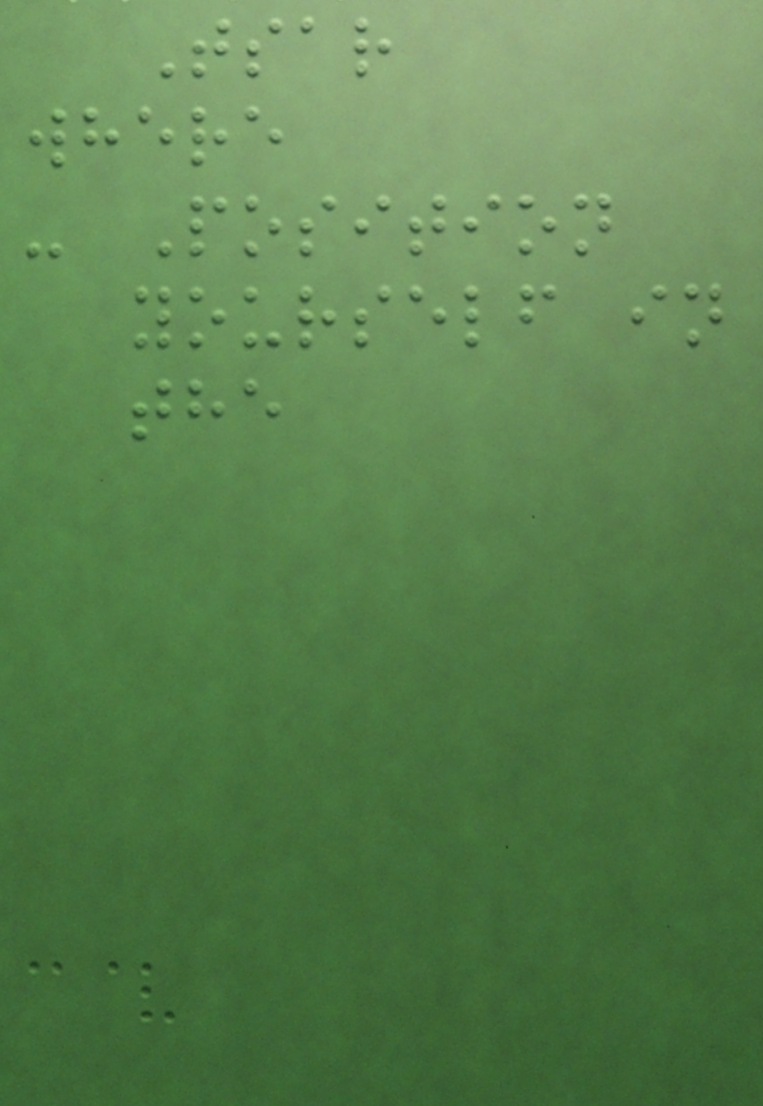Tsar
where
- Position
yourself in
the
